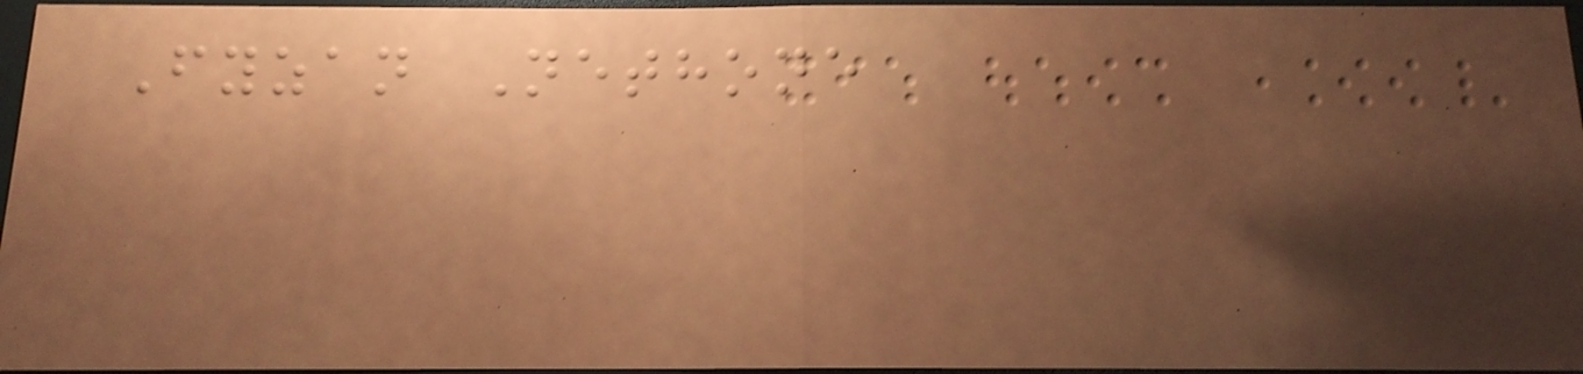Fyzan Nethone
